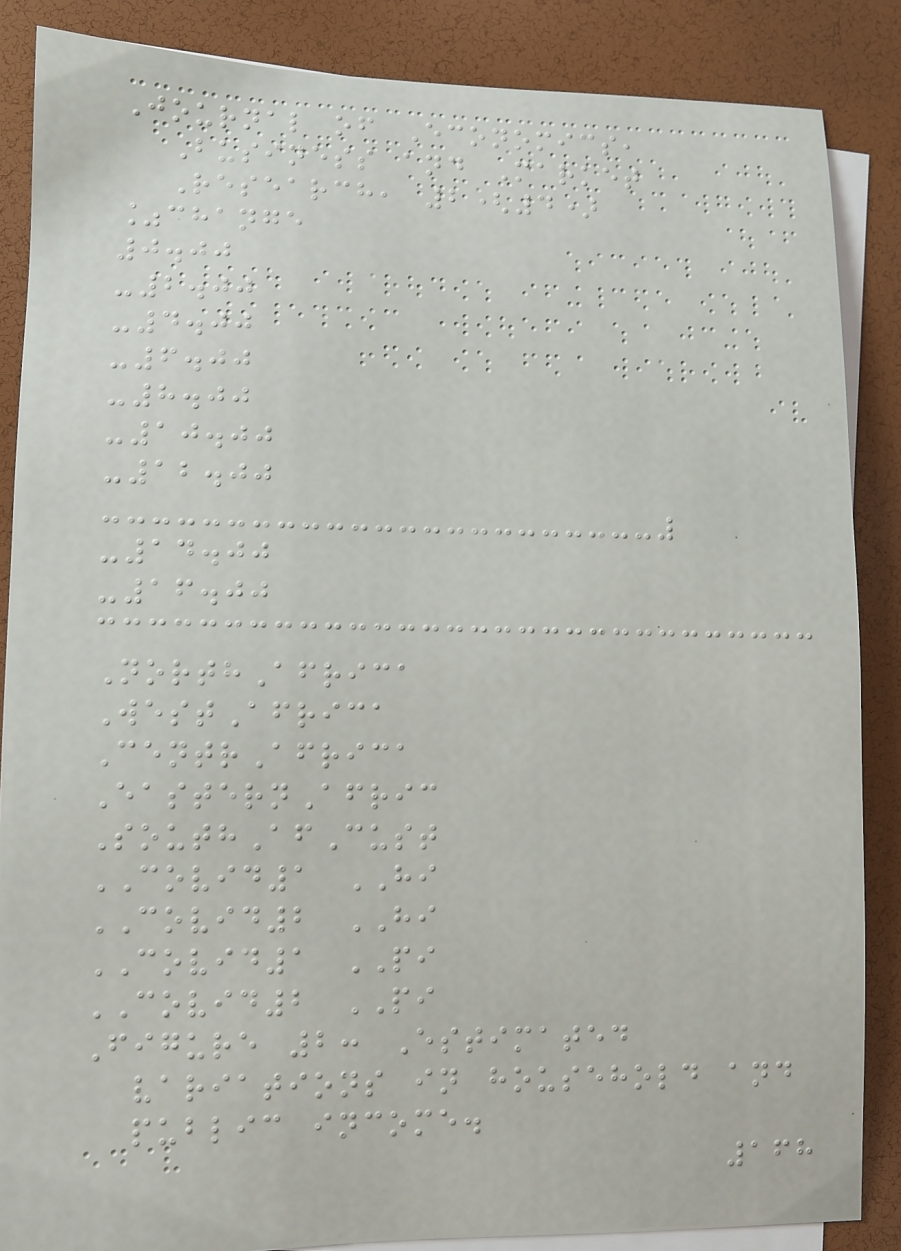Journal of Economics,
Business and Market
Research, 2(4)
%change
0.00
-2.00
-4.00
-6.00
-8.00
-10.00
-12.00
-14.00
-16.00
NorthAfrica
WestAfrica
CentrAfrica
EasternAfric
SouthAfCust
COVID1 HI
COVID2 HI
COVID1 PI
COVID2 PI
Figure 2: Estimated
variations in household and
public income.
168
